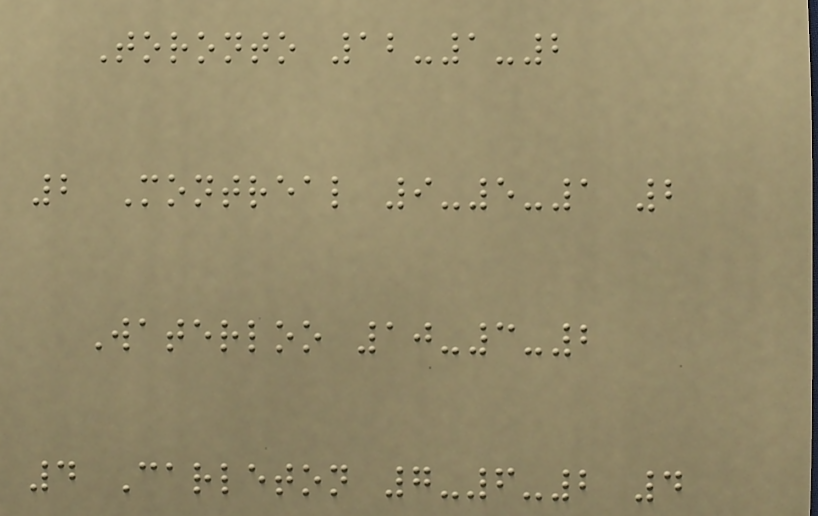Toronto 12-1-2
2 Montreal 9-5-1 2
Waterloo 10-3-2
4 Carleton 7-6-2 4
